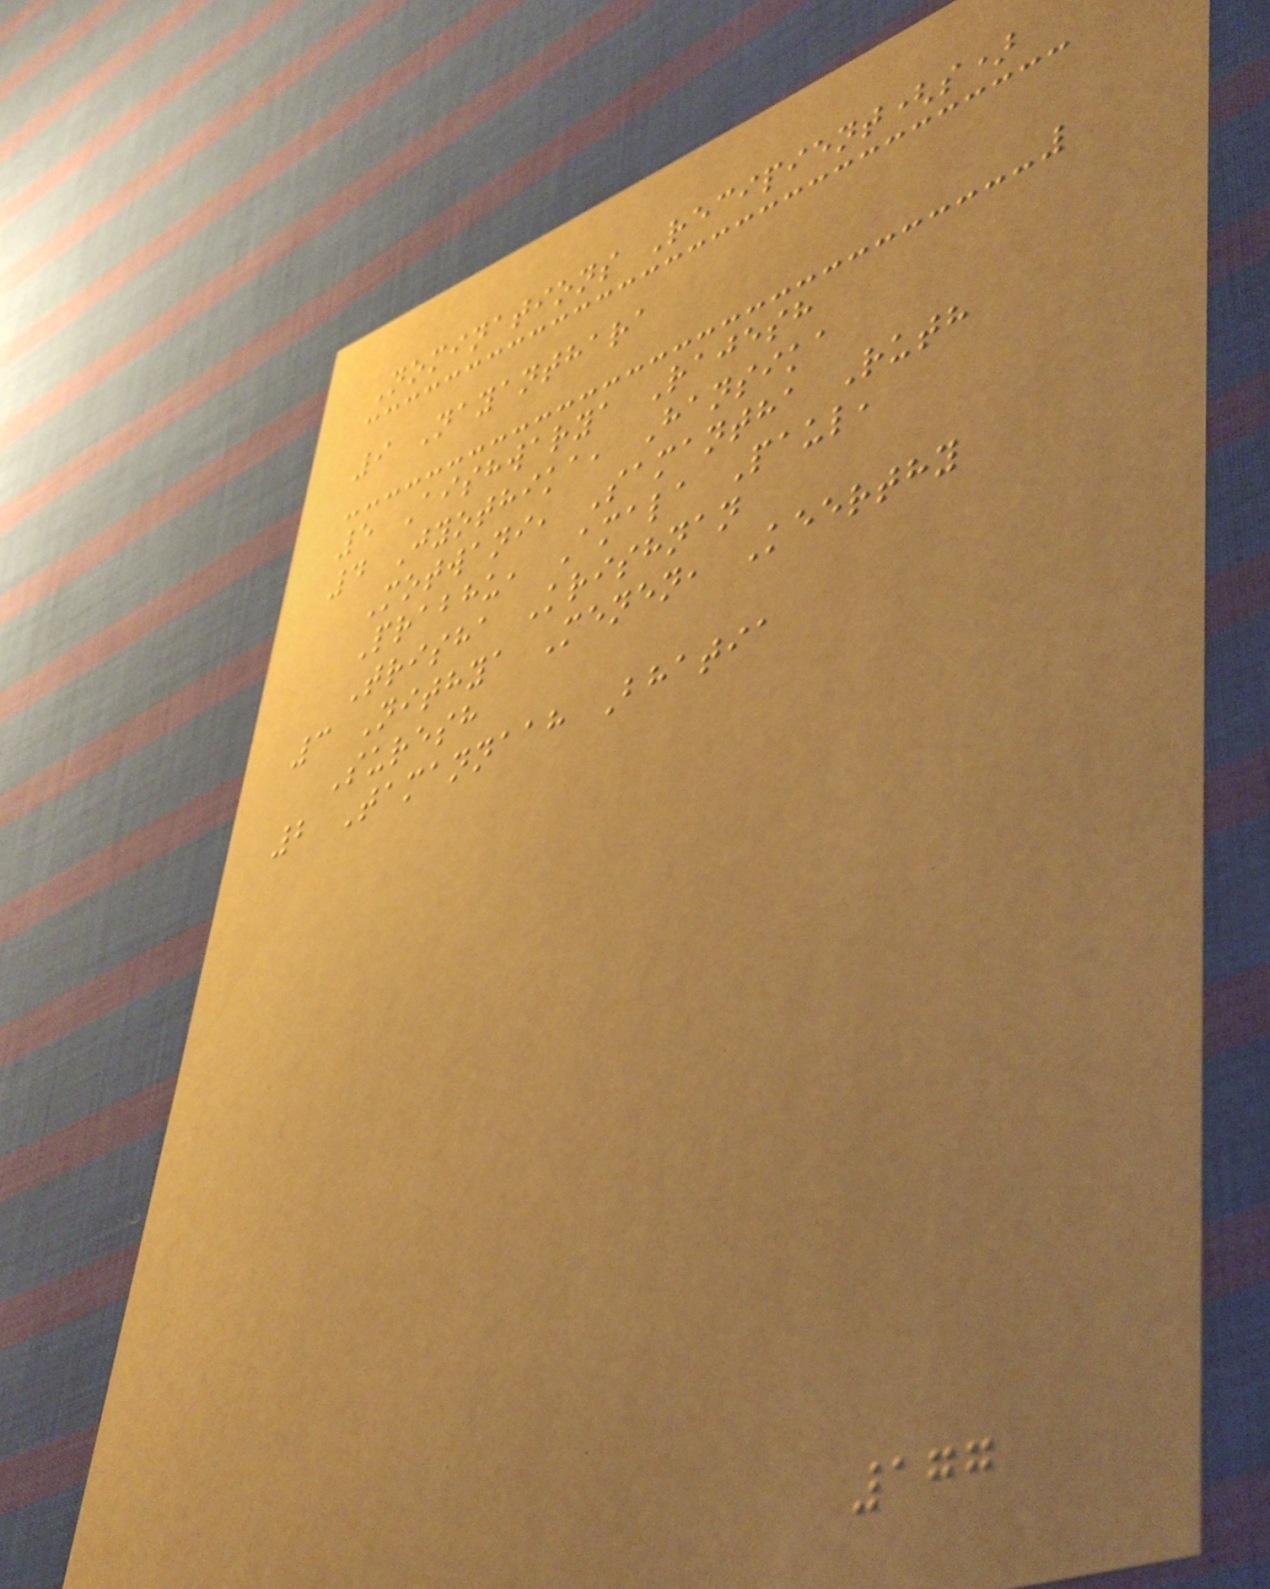Nominations Recipient(s)
9 Nayanthara
5 Aishwarya Rajesh
4 Jyothika, Hansika
Motwani, Samantha Ruth
Prabhu, Amala Paul,
Trisha Krishnan
3 Nithya Menen, Keerthy
Suresh
2 Tamannaah Bhatia
177
